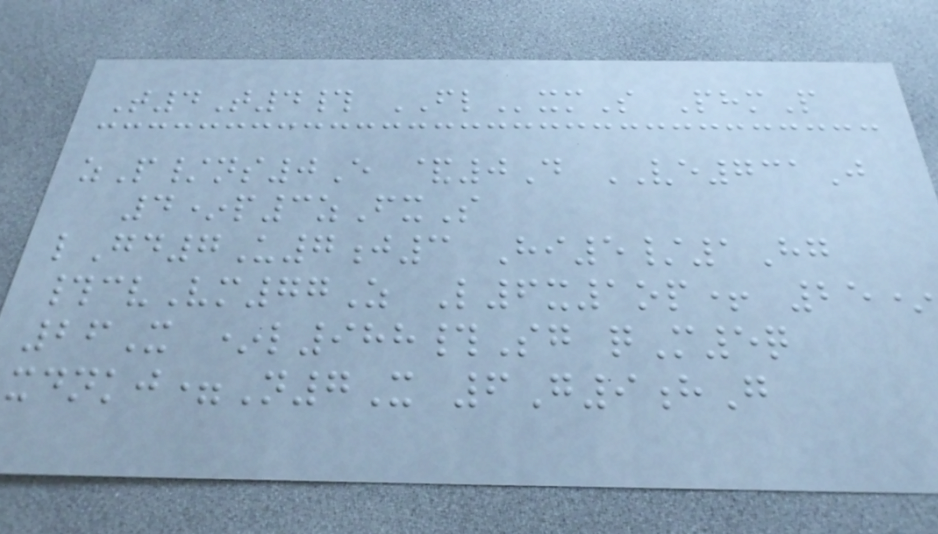T4T4# FLxmS PhmP
zP/ns0E &0D VE731J
4*p3zFxS
lGd7U7j3 Hi5/1Hg
#cvVm77Z L6x1op+ 25*
26X *l988#Sg qM5q
xdnkj=N7X 6G9hG
